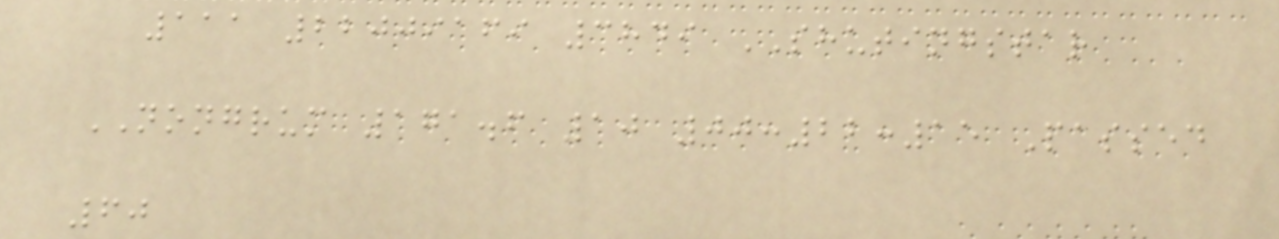111 22009169 3849 SHUTINGSTAR
NONGRUM 171.6 10 00:22:15 Passed
60
